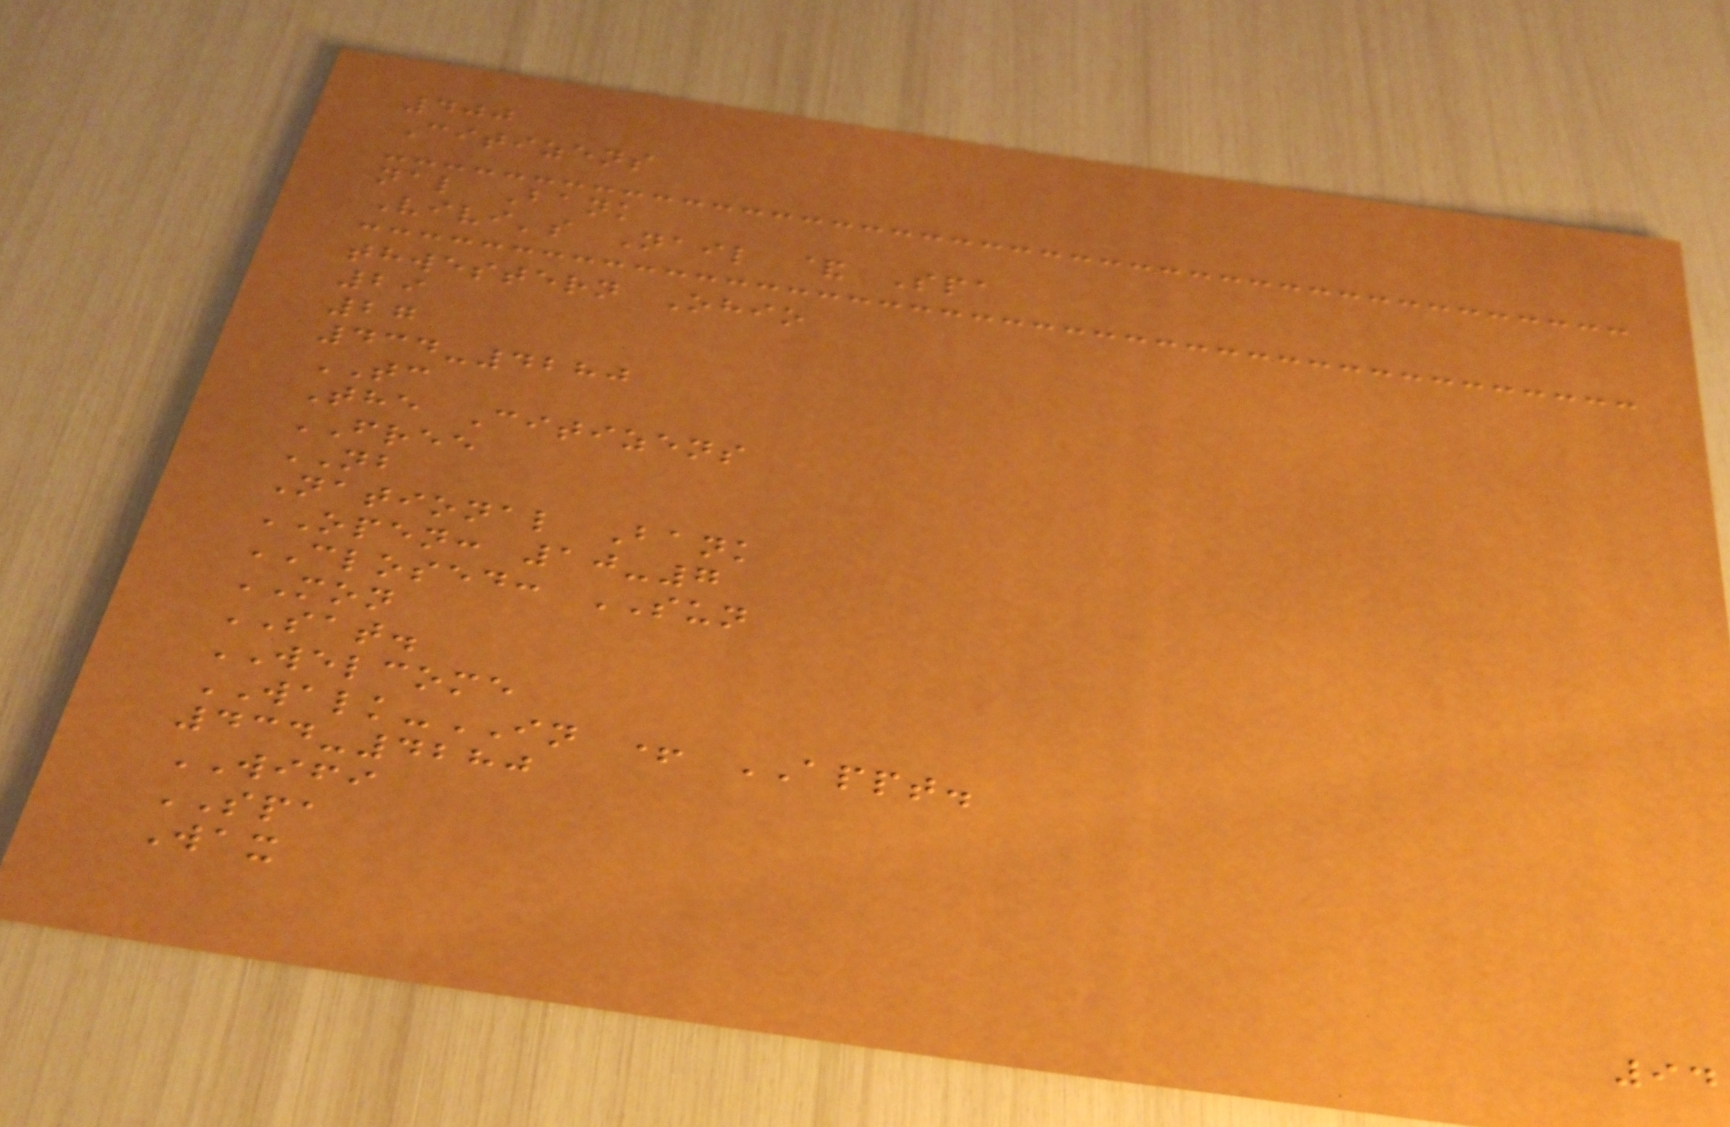400
Citizens
nal Bank
Vivi's Nail & Spa
thwestern Ohio
29
27
434-4280
TC
The Citizens
FREE
NB
National Bank
OPEN: 10-7
CLOSED: SUN
MON
SAT.
WELCOME
WALK-IN + APPT.
434-4280
WIFI
SPA
Wax
94
